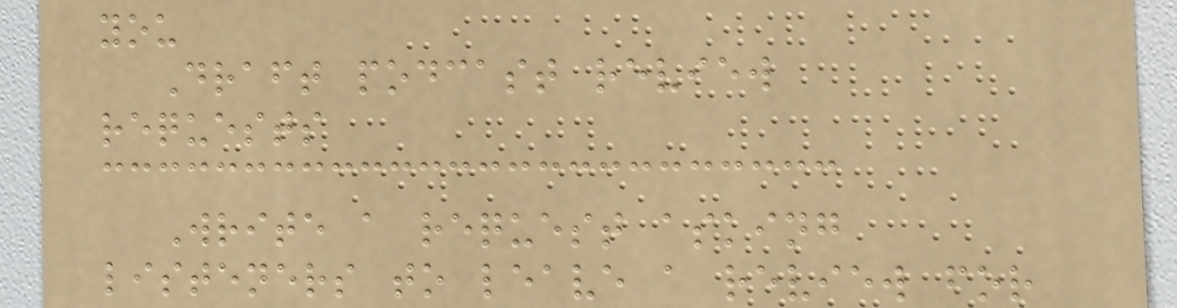you
Draft podcast review
requests
Write a request asking
listeners to leave a review for
